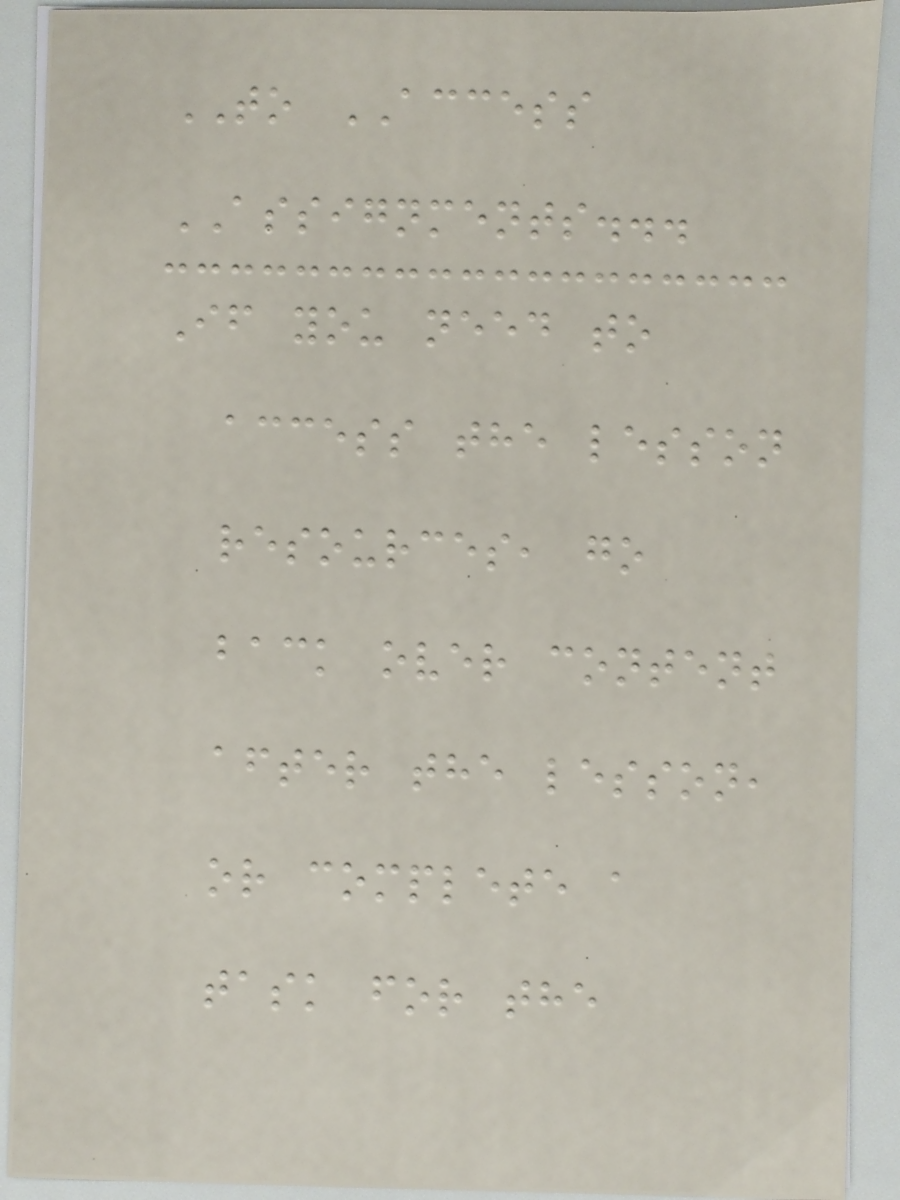TO ACCESS
ASSIGNMENTS...
If you need to
access the lesson
resources, go
back over content
after the lesson,
or complete a
task for the
